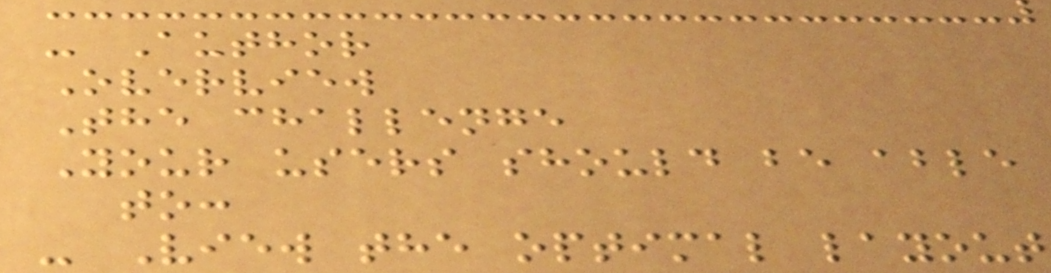- Author
Overview
The challenge
Your users should be able
to:
- View the optimal layout
